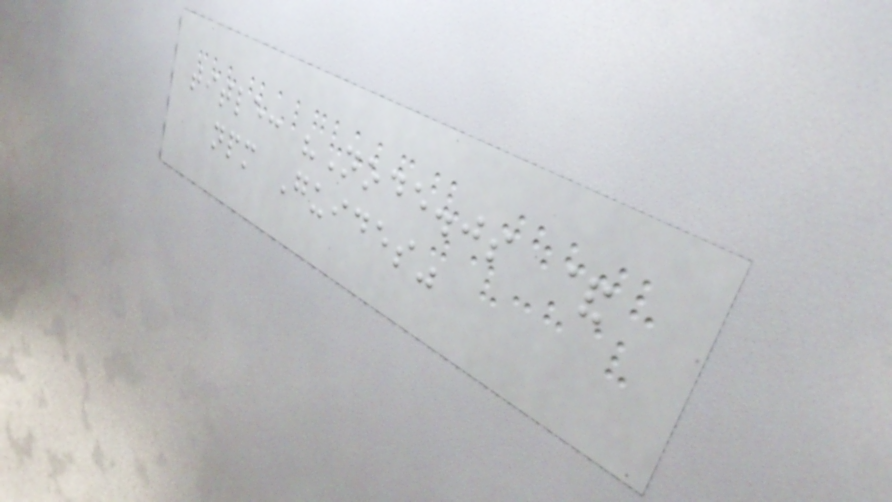title: "Node.js &
npm Guides"
